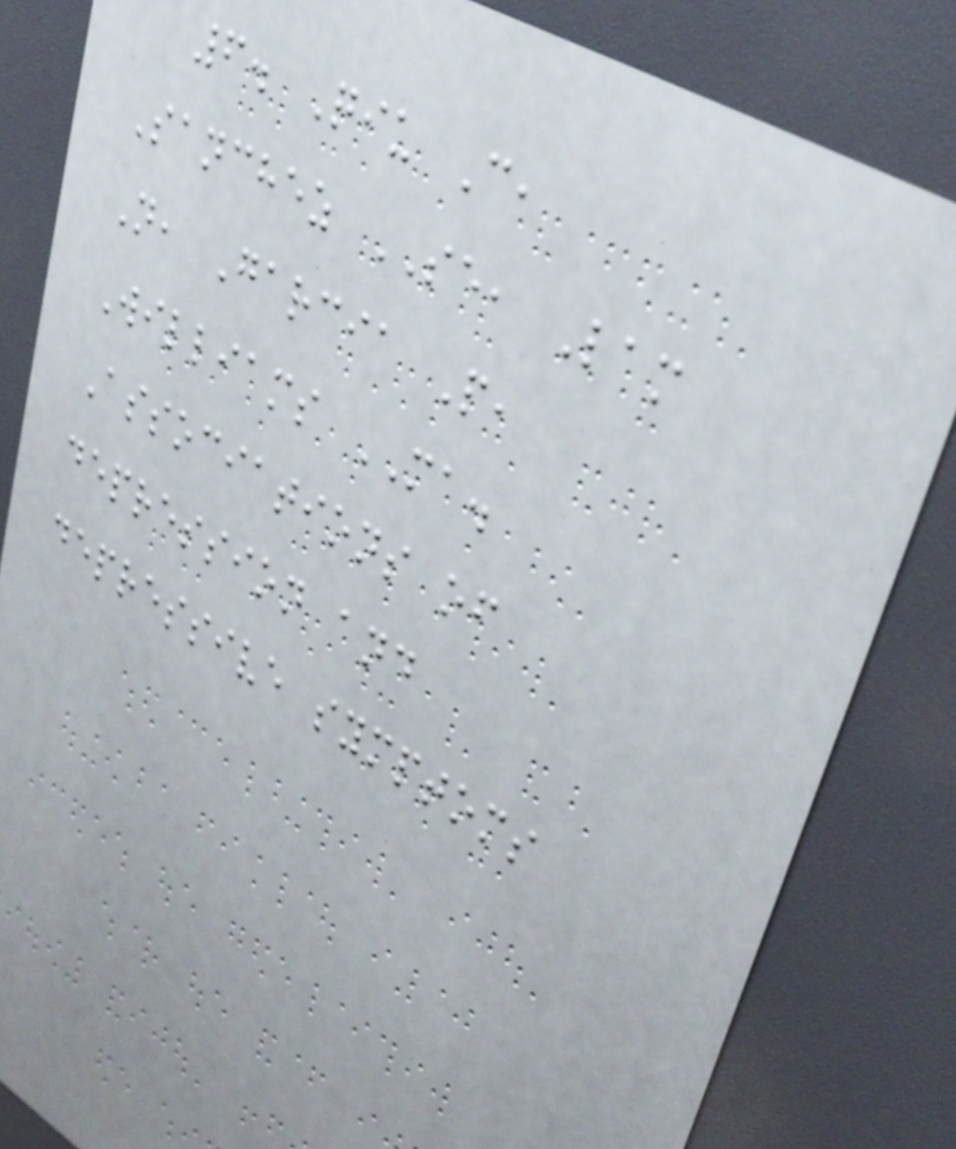6. Qiu C,
Sanchez SE, Lam
N, Garcia P,
Williams MA.
Associations of
depression and
depressive symptoms
